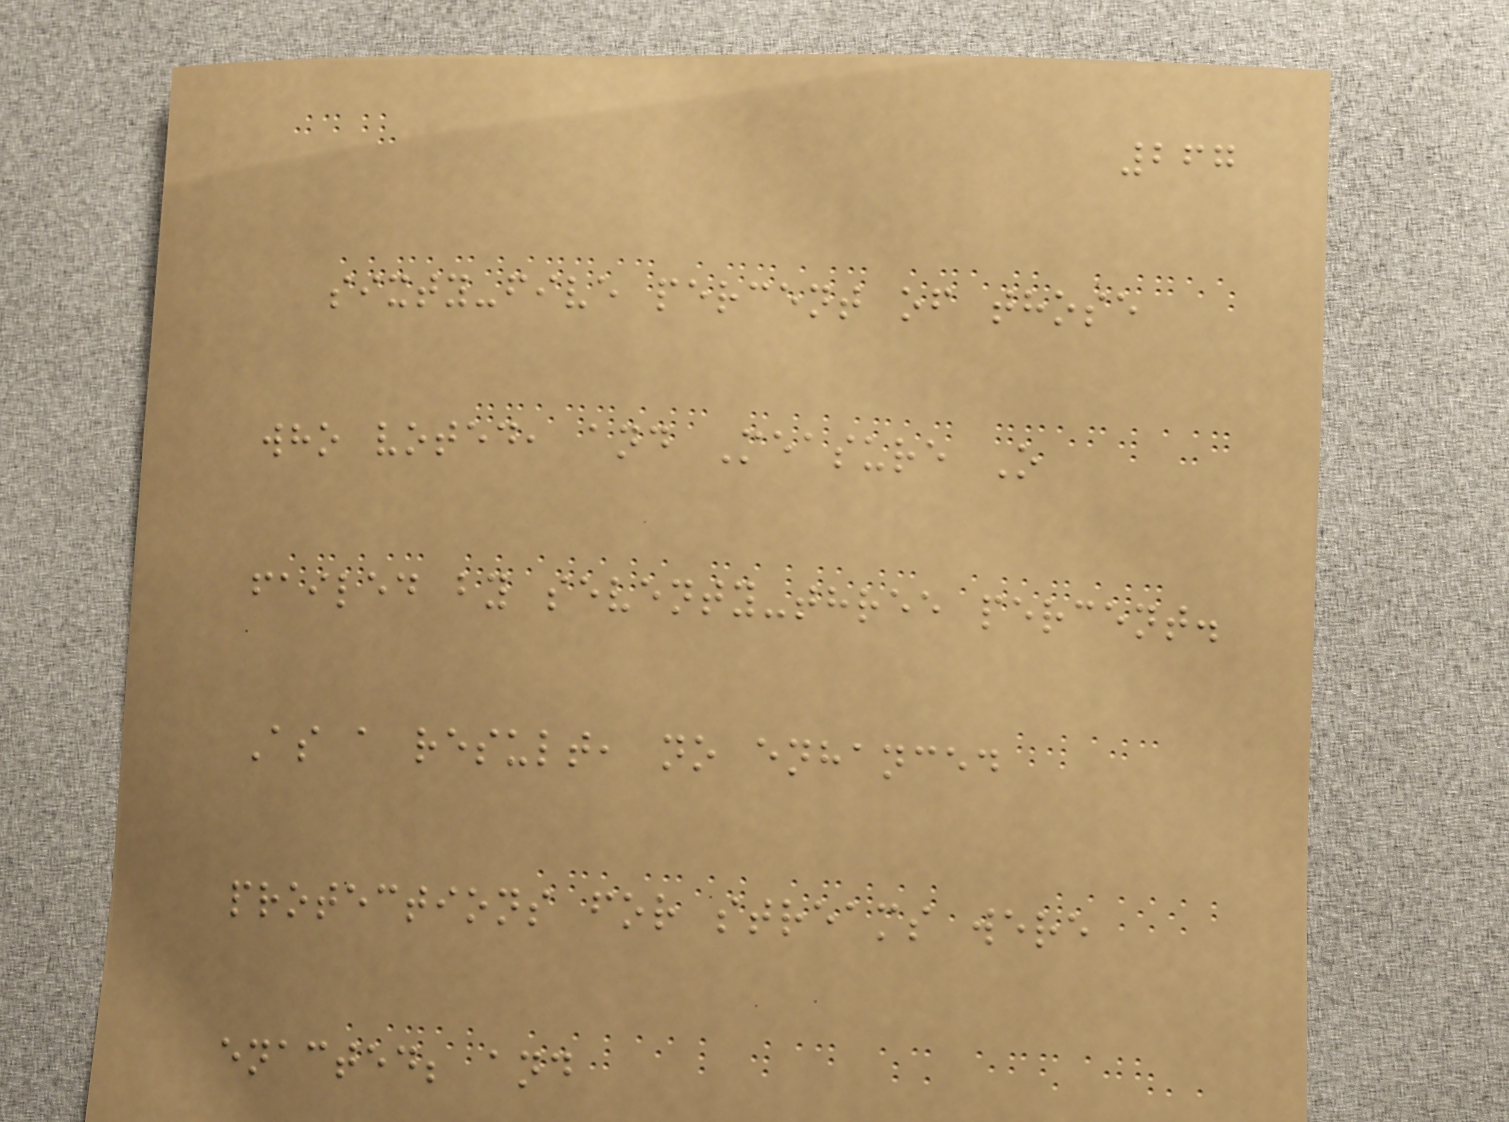267
sixty-five percent of those
who voted, and Measure O
failed by seventy-three percent.
As a result, no enhanced
protections for streams were
enacted; and
